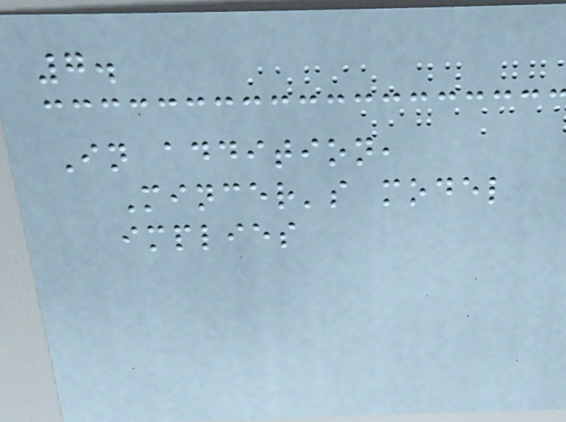7.
In addition,
Mincer's model
implies
